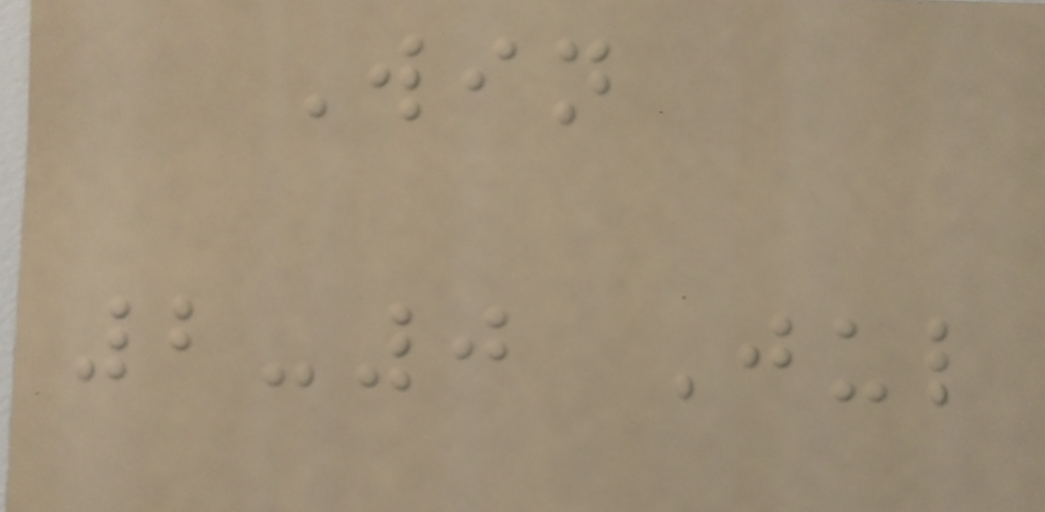Win
2-0 Jul
